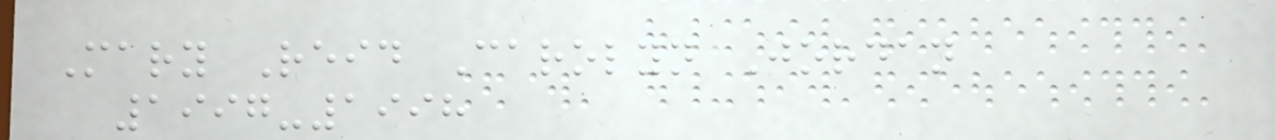Mary Reid Carolyn Jordan
1997-1998
